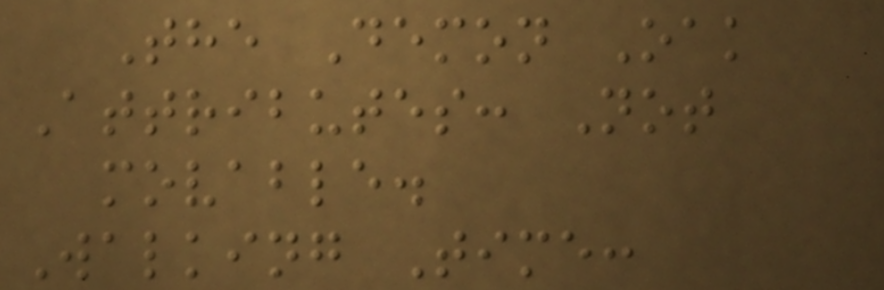The Demon Oak
Attributes: Not
movable.
Walking Time:
